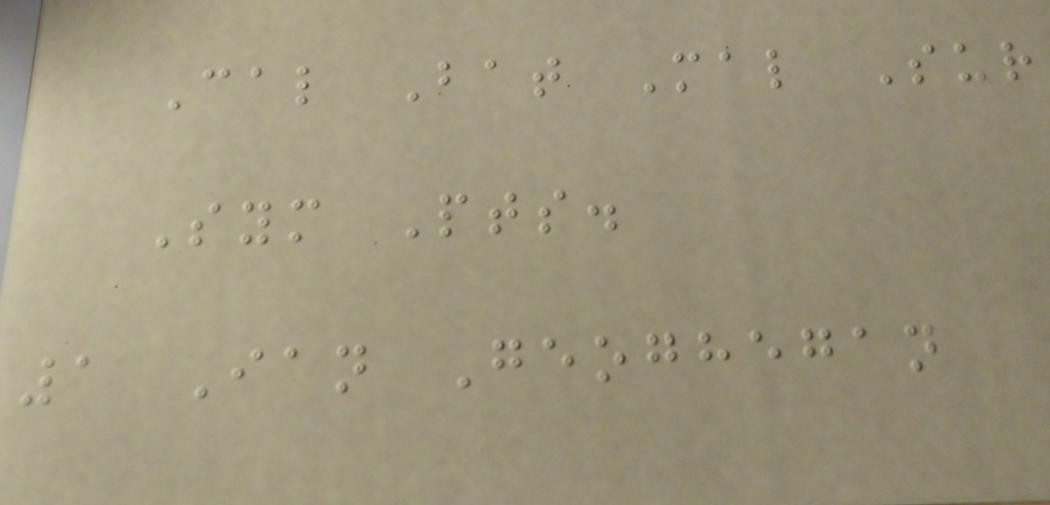Cal Bat Mal Sur
Sym Pts.
1 Ian Geoghegan
